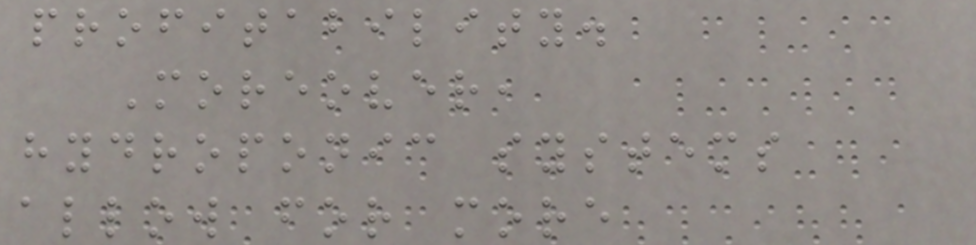profitability.
Moreover,
hydroponic systems
allow for more
